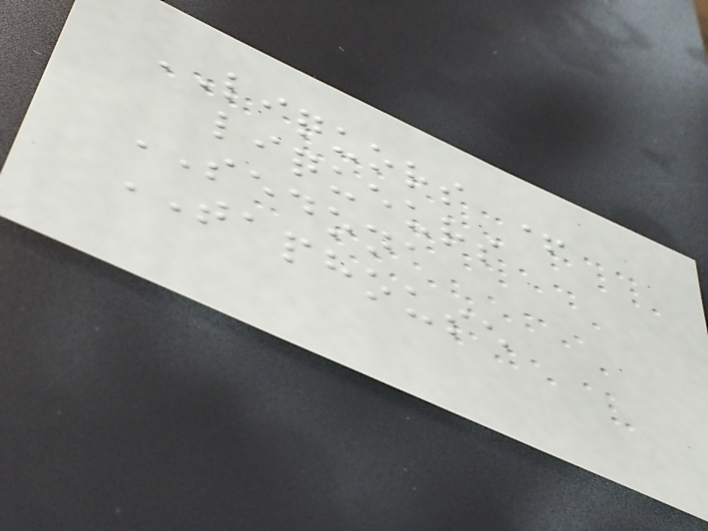LIQUORS +
liqueurs
SEDONA
TAPHOUSE
